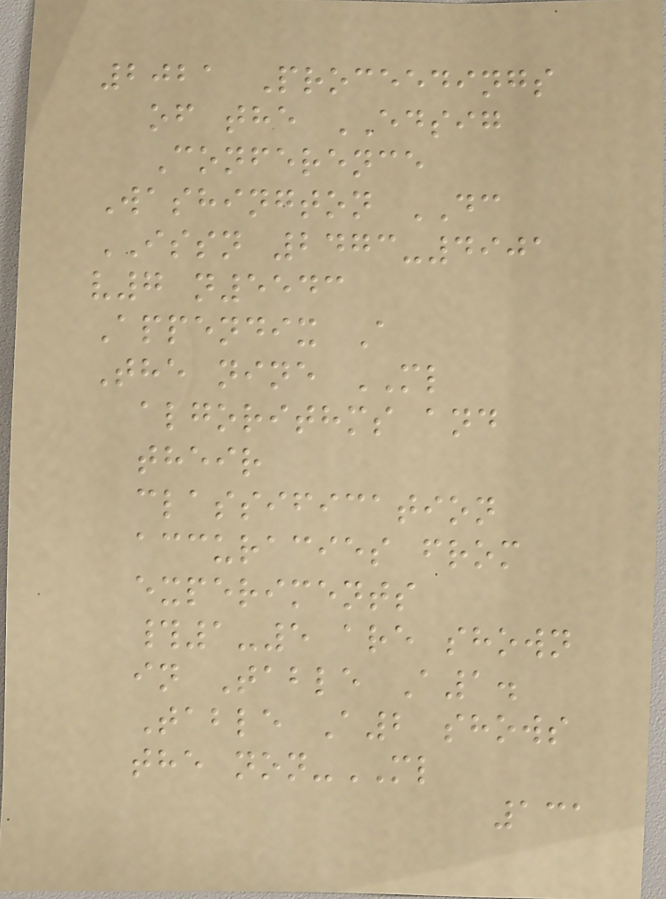2021 Proceedings
of the EDSIG
Conference
Washington DC
ISSN 2473-4901
v7 n5543
Appendix A
The nine ML
algorithms and
their
classification
accuracies from
experiments
#1-5 are shown
in Table A1.
Table A2 shows
the non-ML
131
